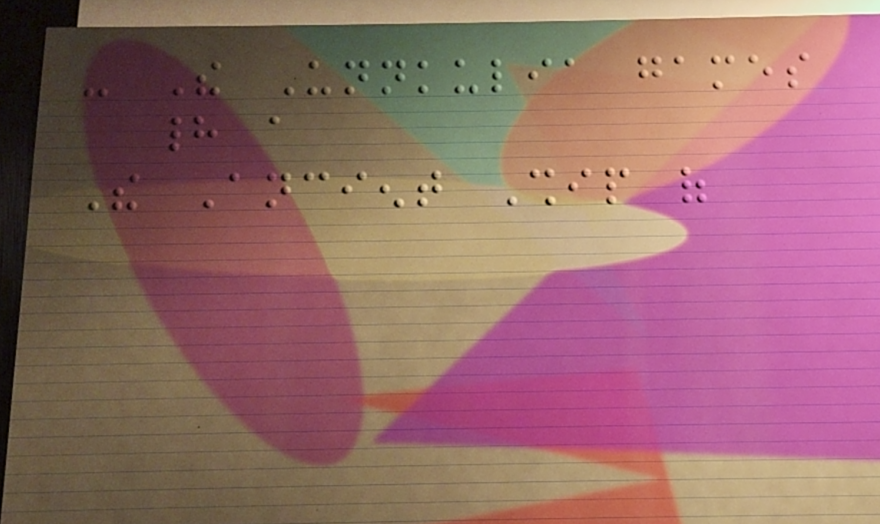- The Unnkulia games
had a
The Ancient Ship of
